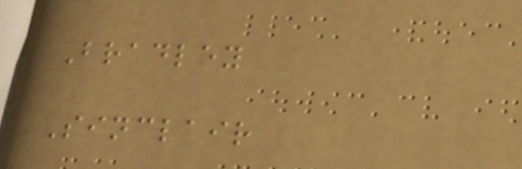Bradley
Sinclair
